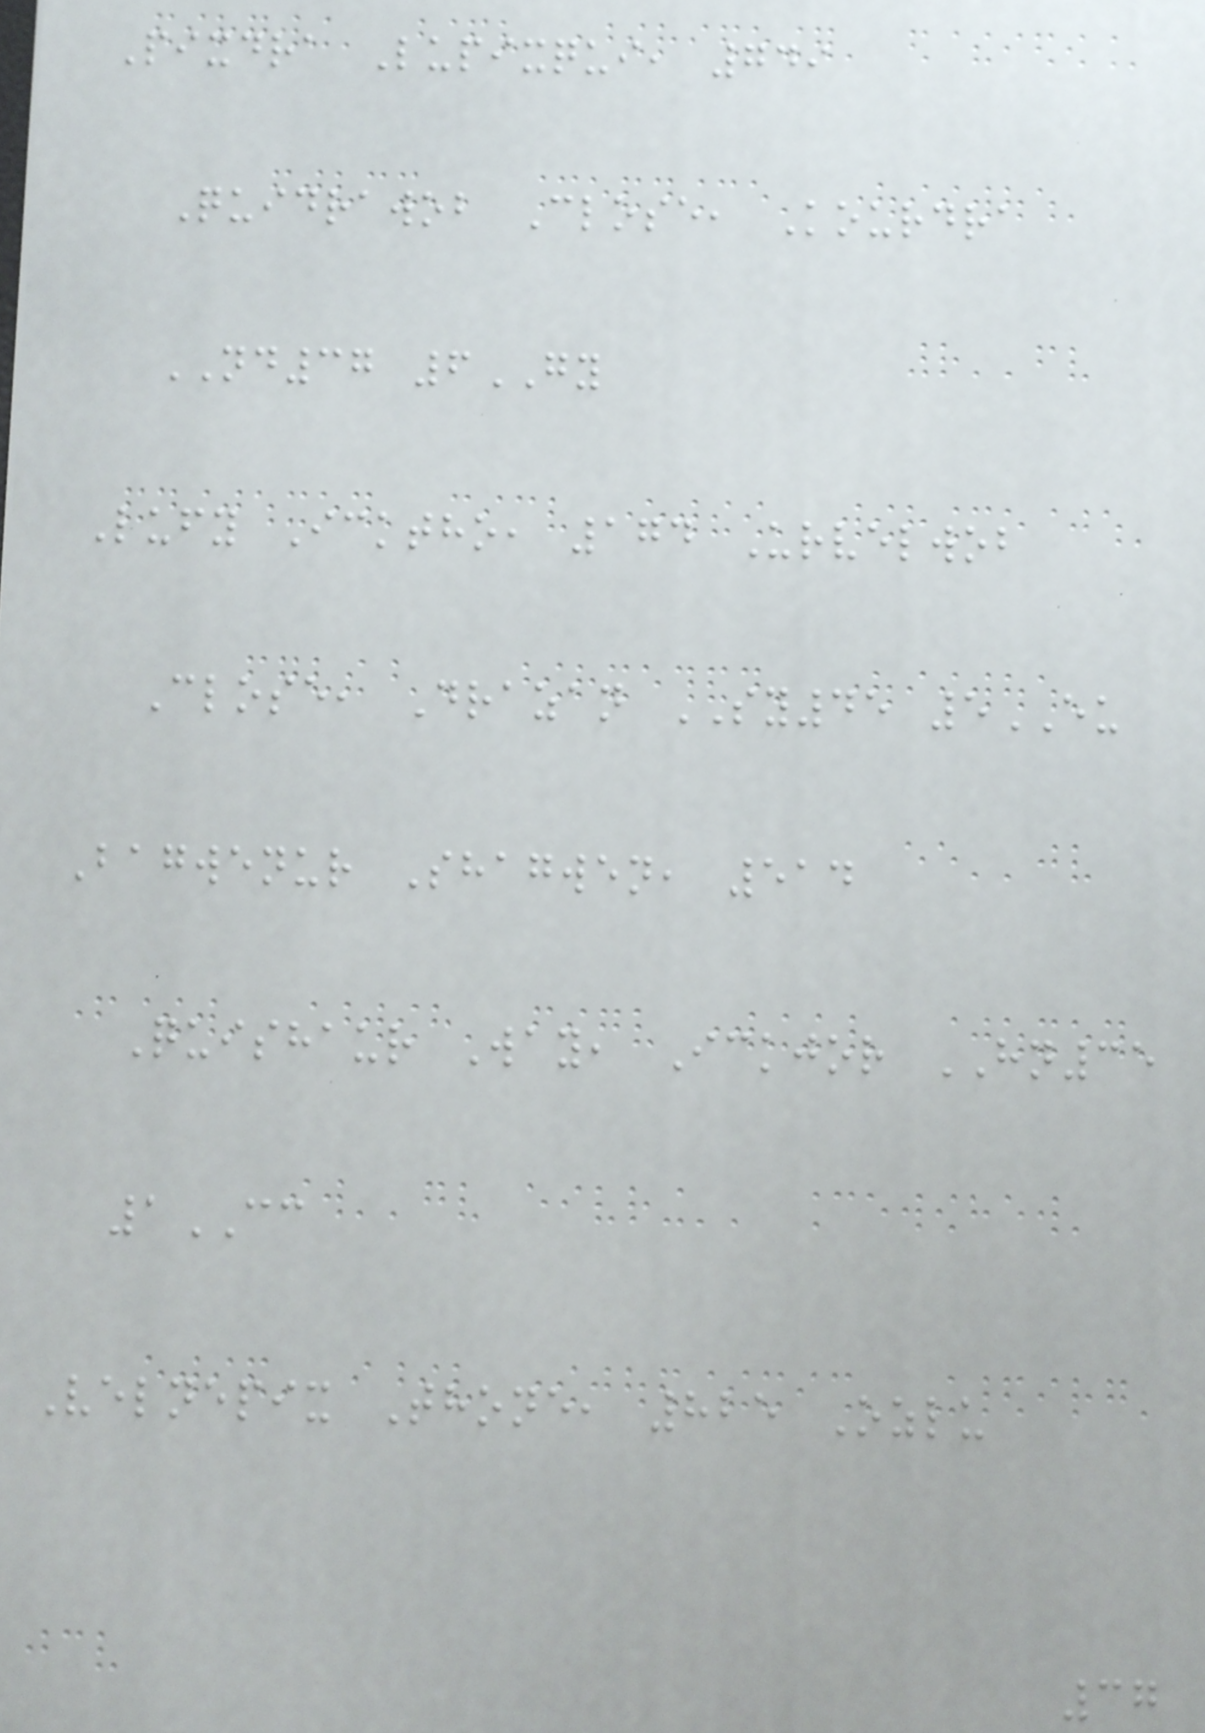Pixdra Lupixqui, 749
Quidrawob Close, Kourdra
ND37 6GY
Lufy Icktho, 174 Urvelwob
Close, Drazan SY45 5EU
Bagwenur Shagwen, 514
Quishaur Way, Ickjor HN35
1CC
Velnepix Thone, 825 Ozlu
37
